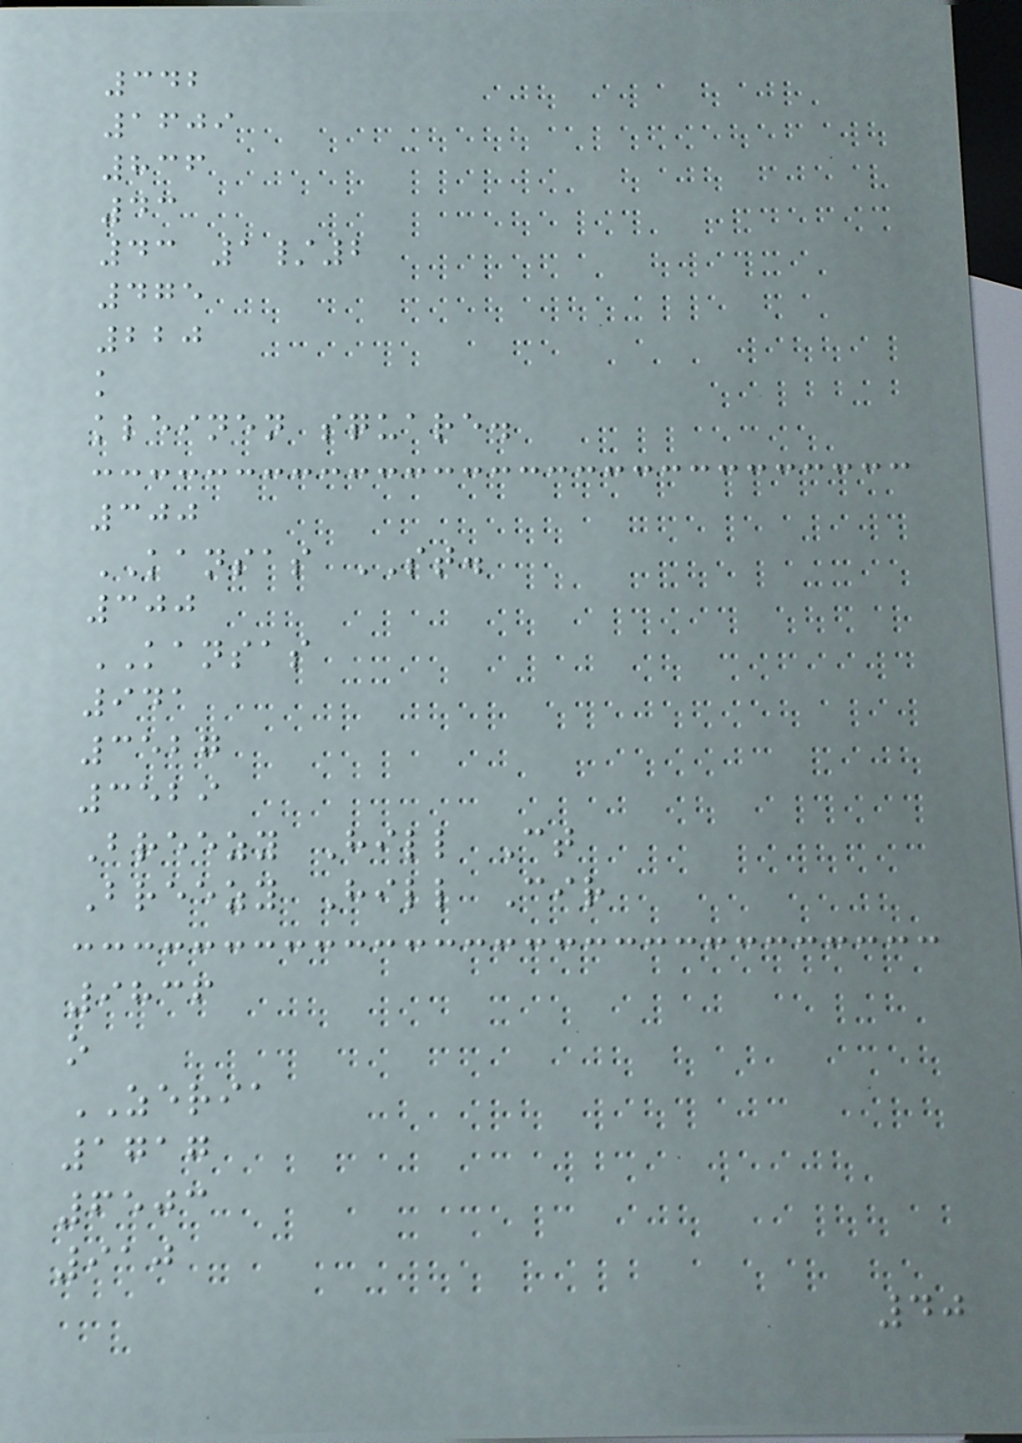342
1609
836
43
43 1/2
475
220
k
kleinen square.
300
KANSAS ST.
300
KANSAS
941
3527
3529
Breezy Hill Ct
Breezy Hill Cir
9836
o
ZERIA
1717
6503
910
40
